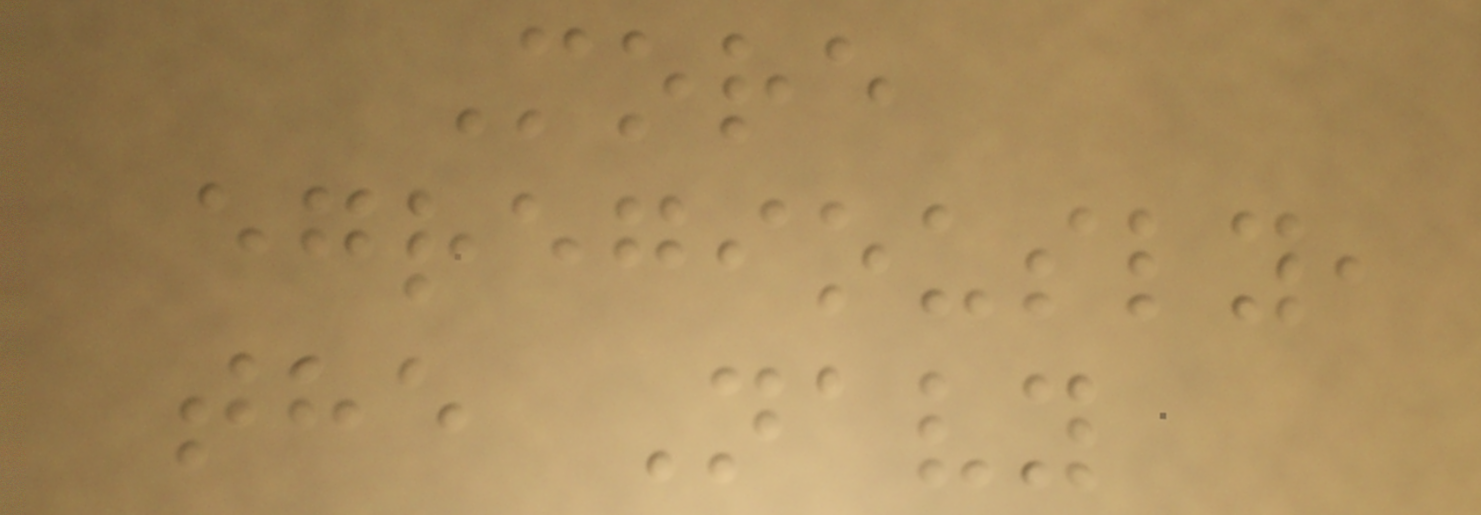More
egregiously,
the Navy
